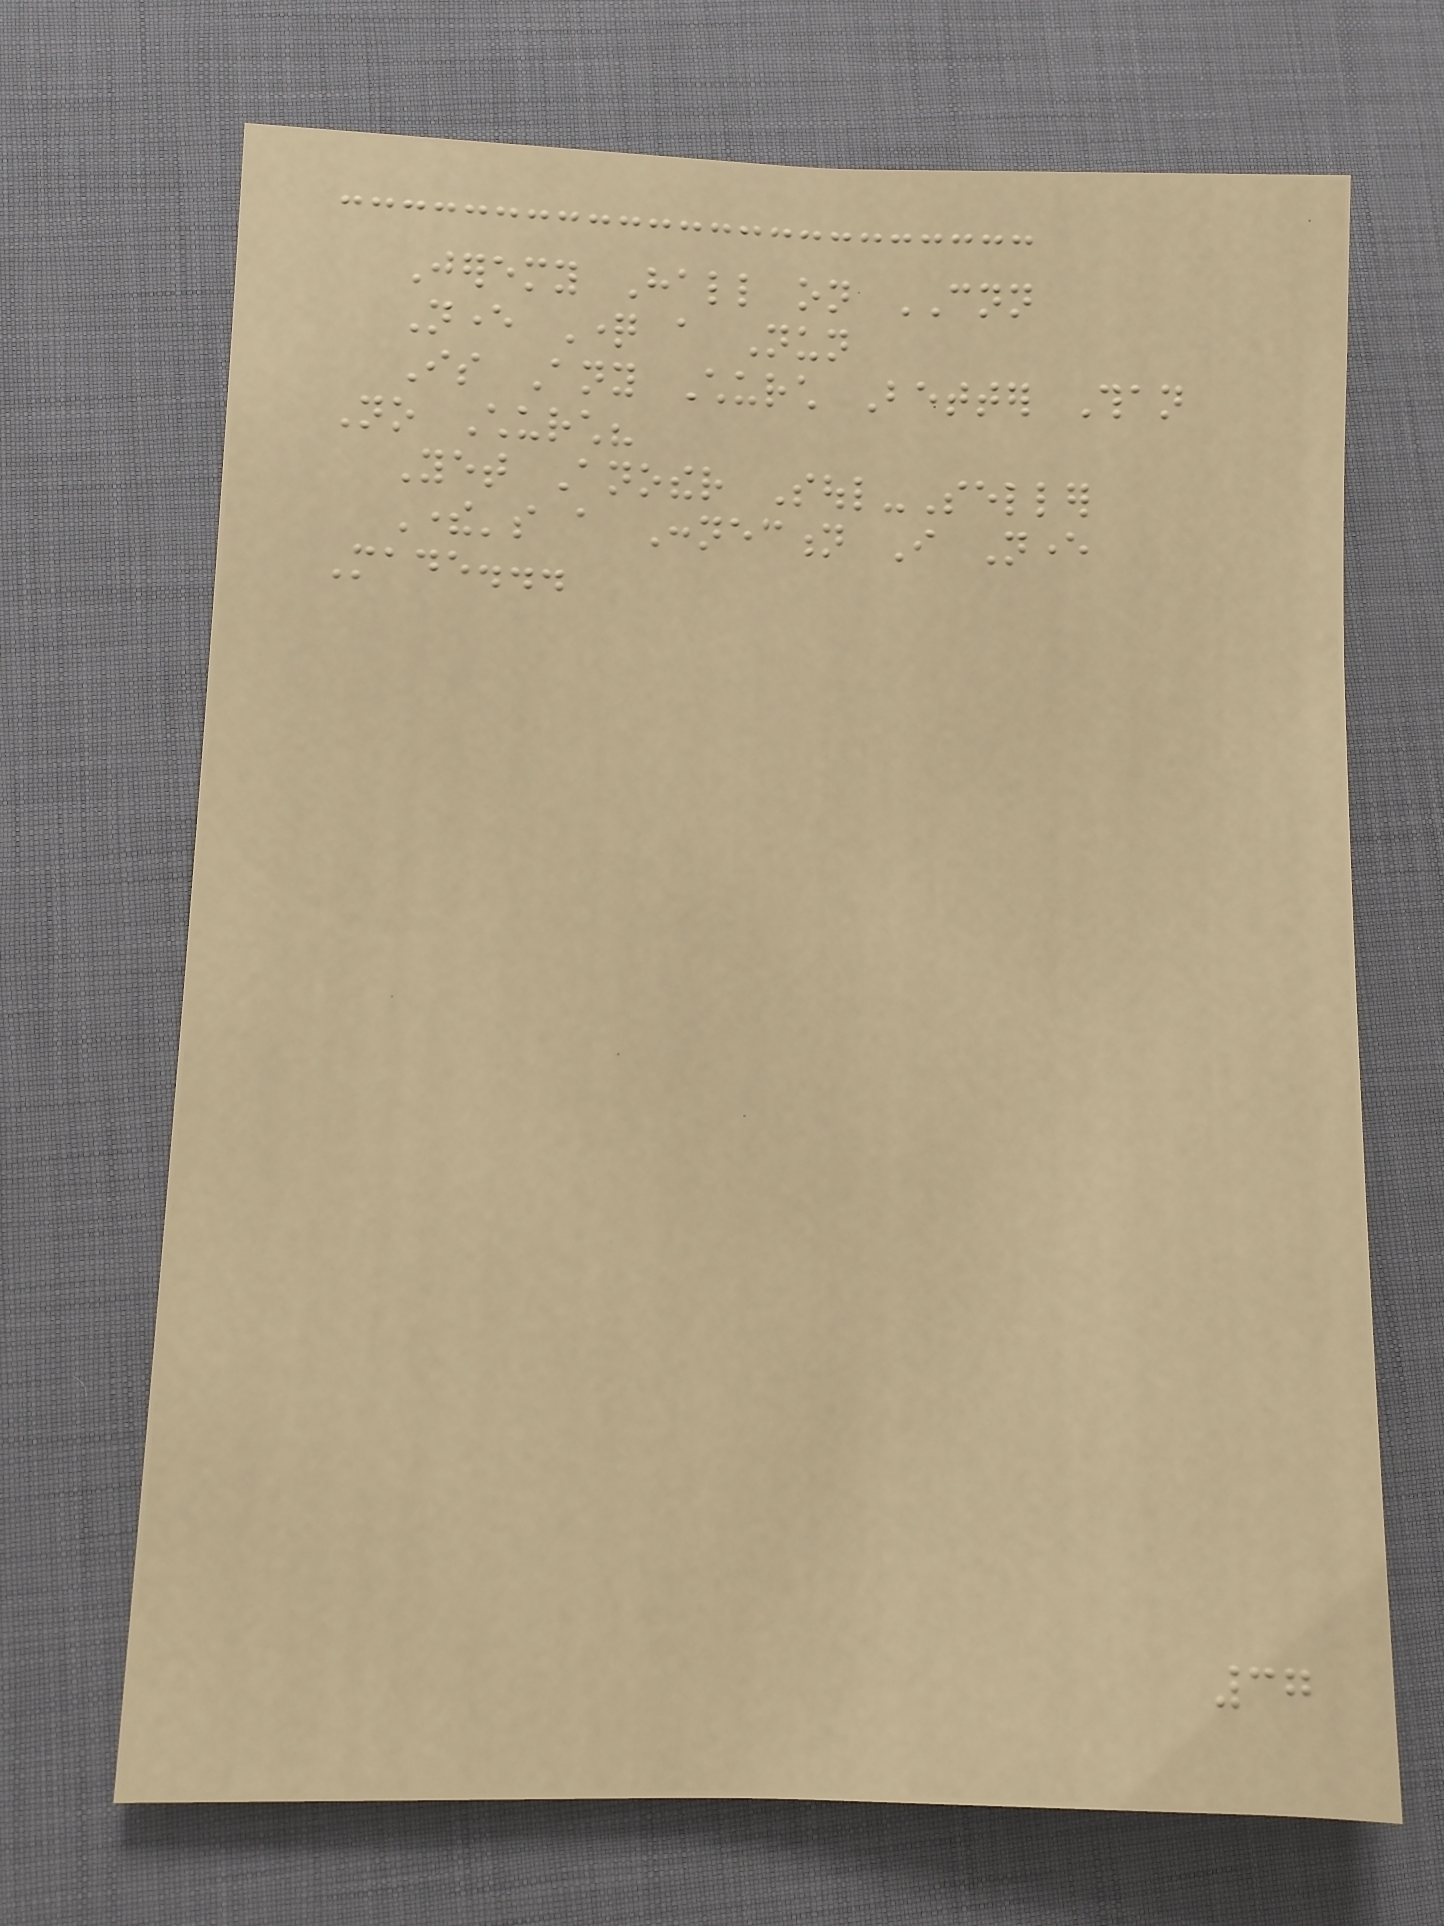Jeremy Hall on CNN
Never Question a Nun
Is Any Church Better Than
No Church?
Yet Another Soul-Seller
There's a Connection I Never
Made...
37
